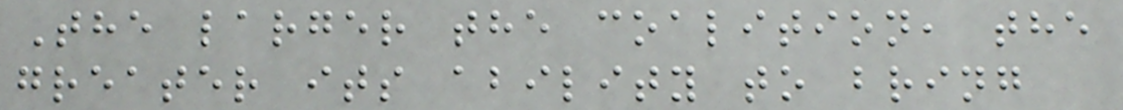The larger the coalition, the
greater its ability to bring
